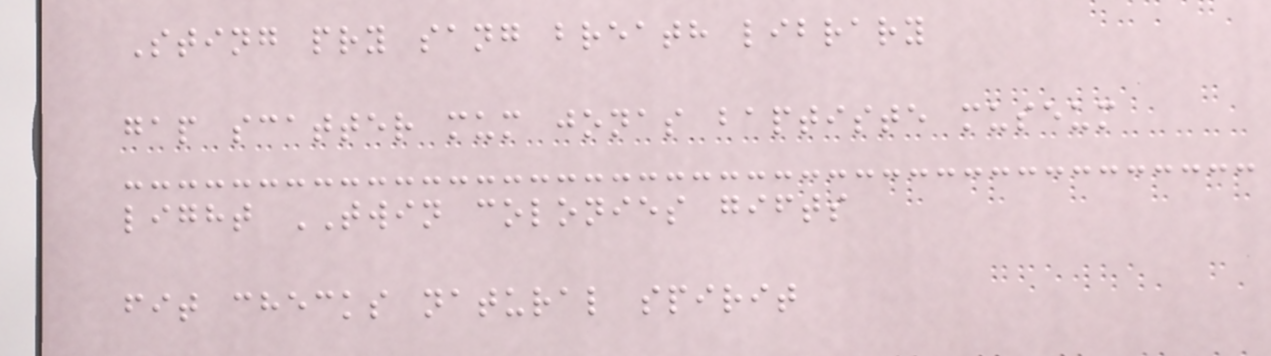Sting pry sang breath library
gap scatter mum jonas baptiste museum
light TWIN colonies gifts
fit checks natural spirit
